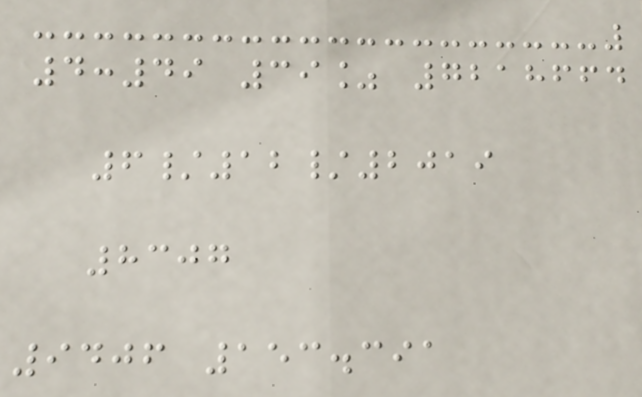4:49 39% 7218664
6/12/2019
8307
9406 153.391
